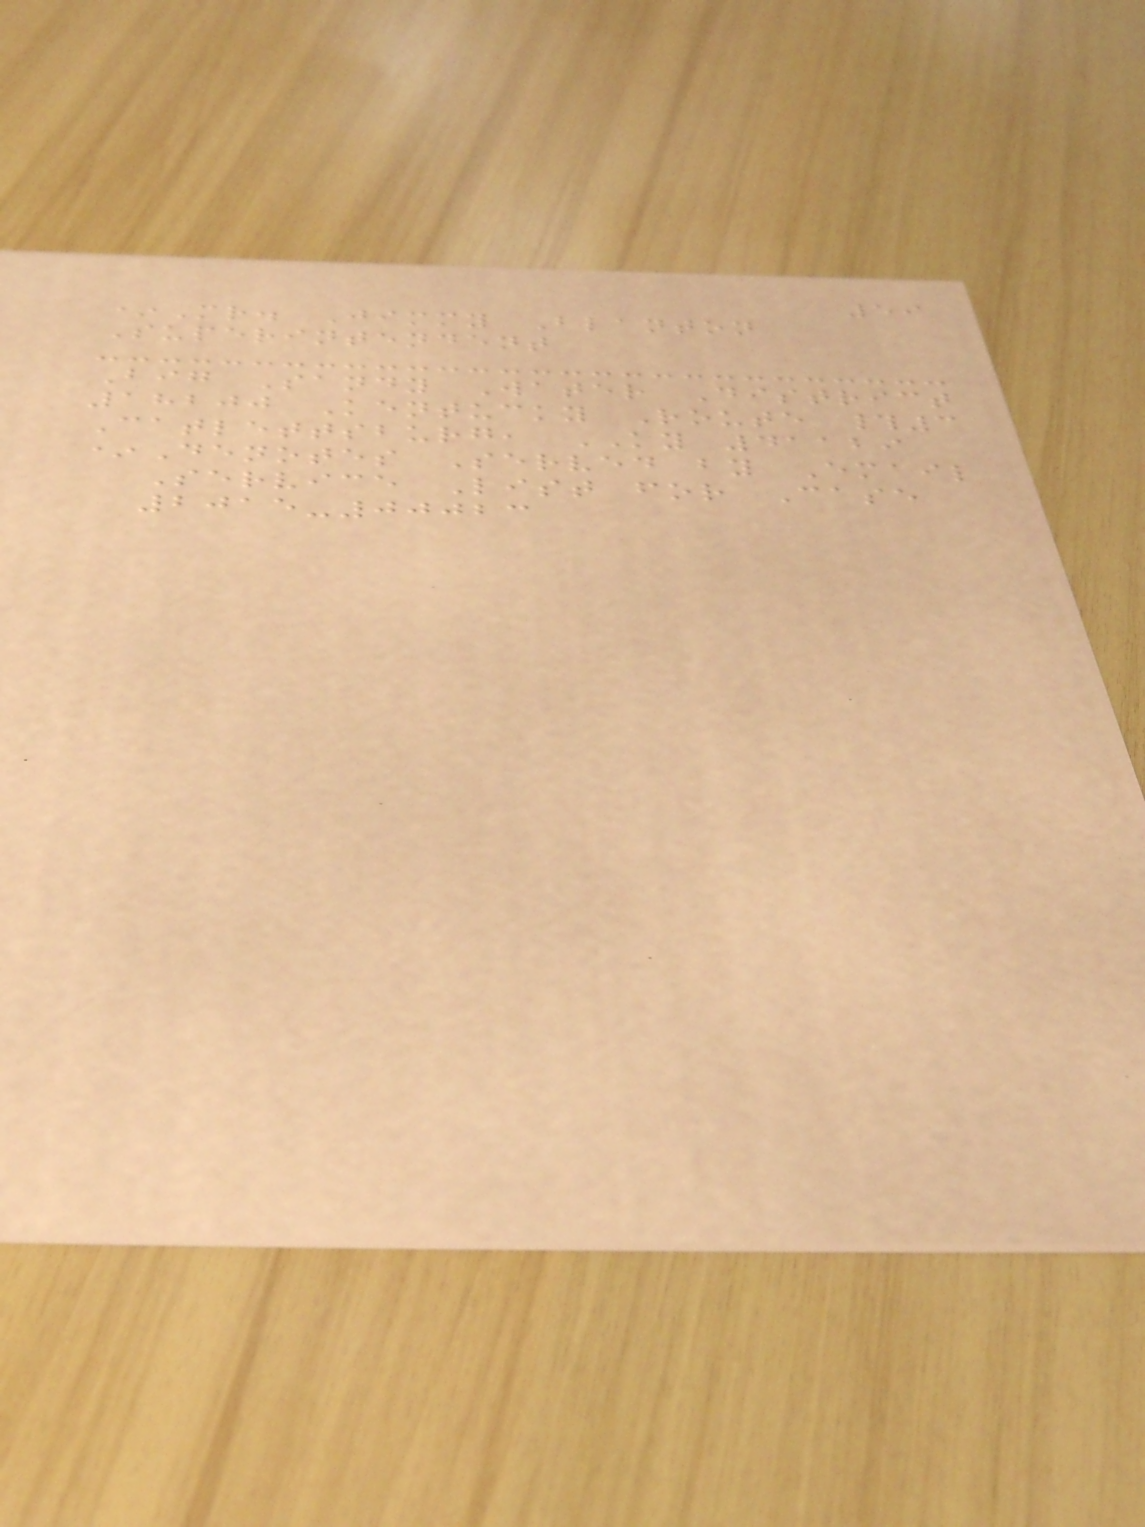59
*Mr. Jimmy Blanton
Superintendent
Big Sandy Water District
18200 Kentucky Route #3
Catlettsburg, KY 41129
*Denotes Served by Email
Service List for Case
2015-00023
